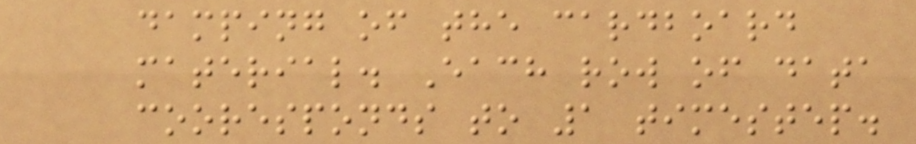damping of the cardboard
material. Each row of data
cooresponds to 1 timestep.
